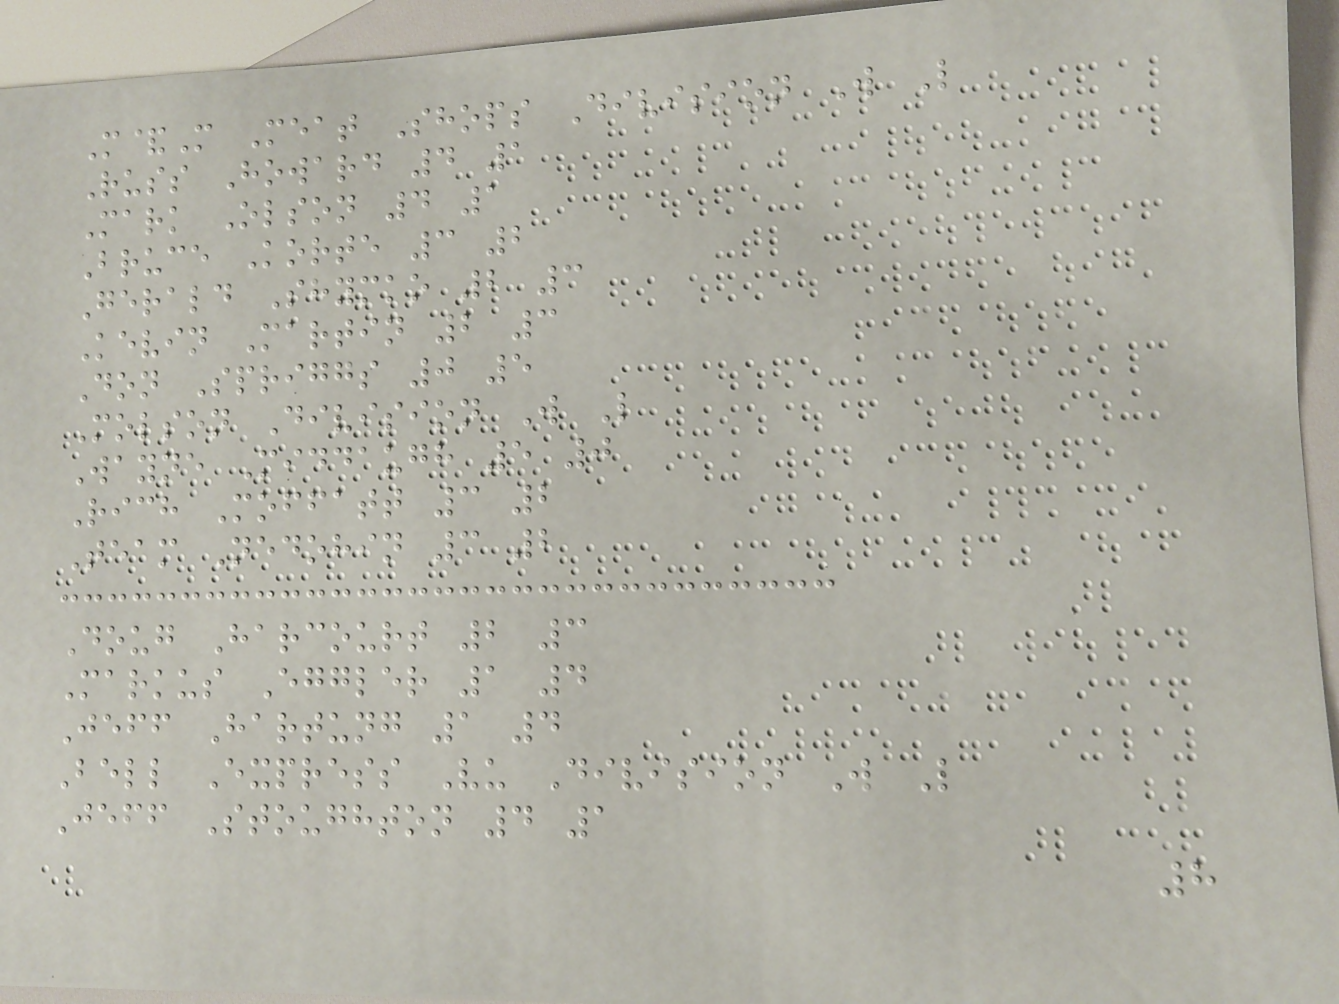M&M Meat Shops Division W L
Russ Howard 4 1
Mark Olson 4 1
Bruce Korte 3 2
Gerald Shymko 2 3
Kevin Martin 2 3
Don Spriggs 0 5
Molson Division W L
Wayne Middaugh 5 0
Rich Moffatt 3 2
Team Nedohin 3 2
Doug Harcourt 2 3
Markus Eggler 1 4
Jeff Hartung 1 4
Bell Express Vu Division W L
Jeff Stoughton 4 1
8
